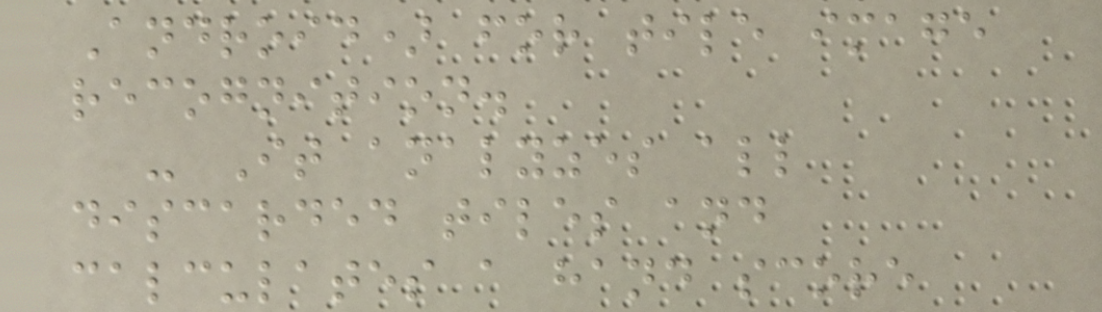Android) for tile image
recognition.
- It analyzes all
discarded tiles and
calculates a hand score
